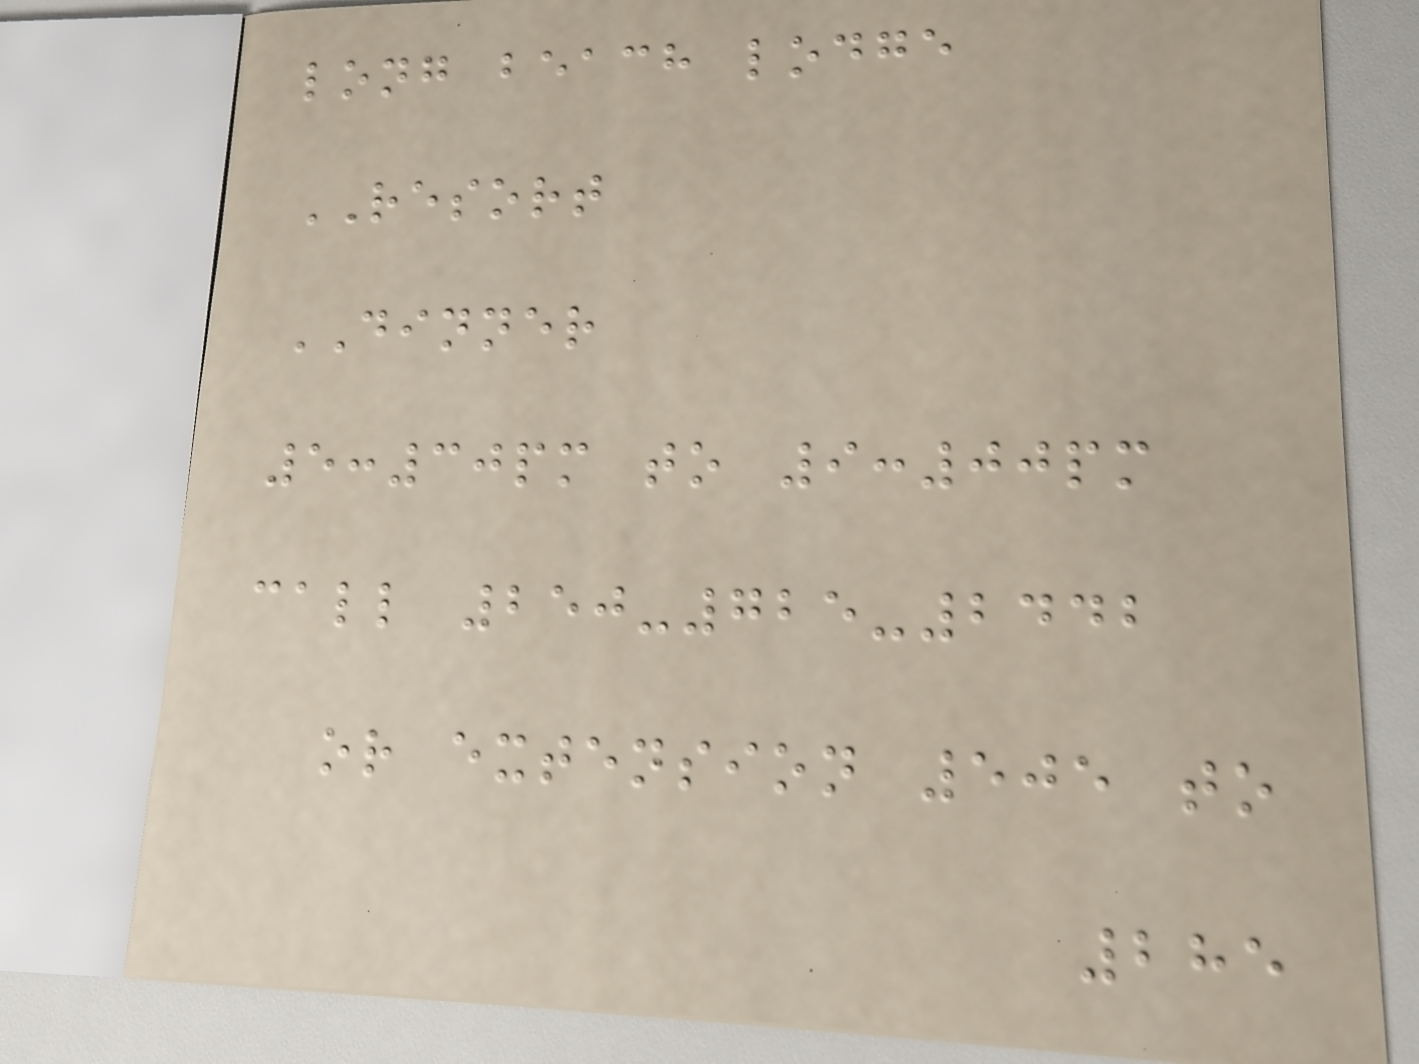long beach lodge
RESORT
DINNER
5:30pm to 9:00pm
call 250-725-2442
or extension 505 to
285
